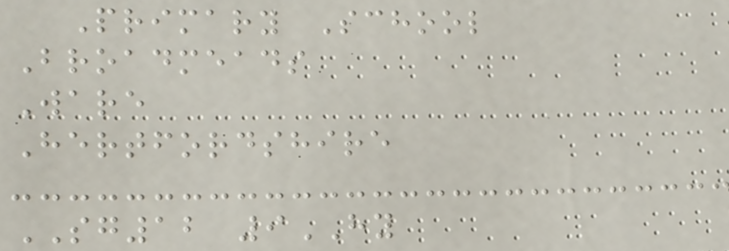Primary School
Broadmeads
Ware
Hertfordshire
SG12 9HY
